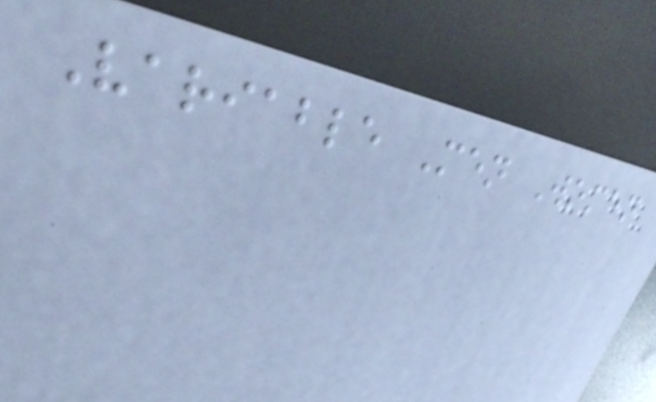Variable Men Women
